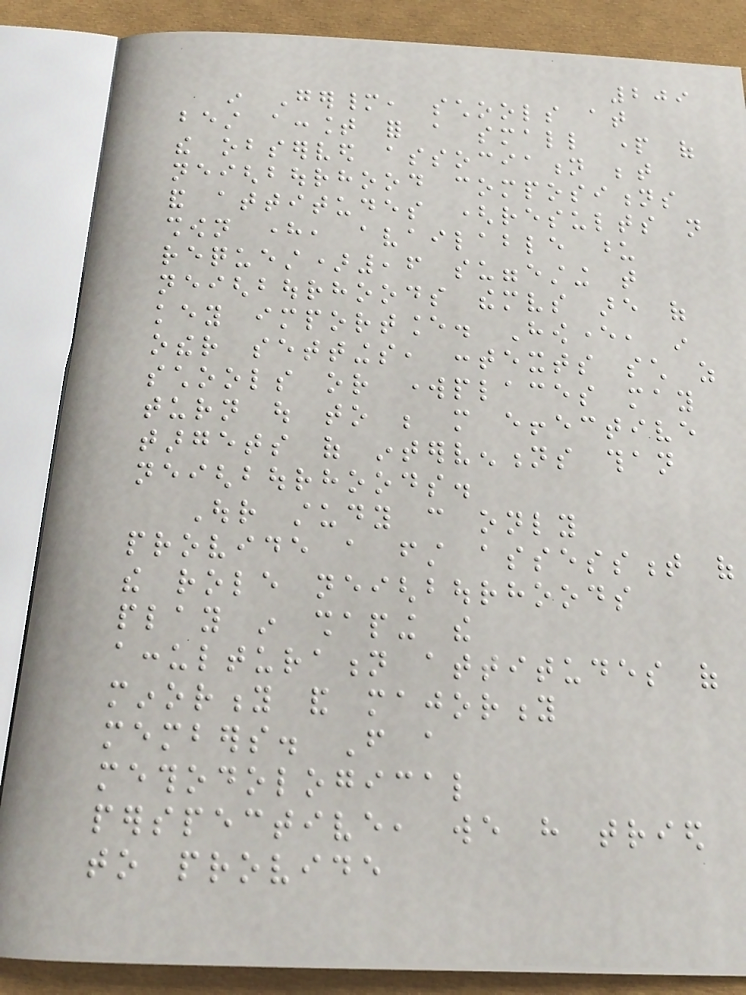209
in Germany, schools at
best account for a small part of
the observed association between
neighbourhood compositions
and attitudes (results not
shown here, available upon
request),6 suggesting that
neighbourhoods themselves are of
key importance. However, in
other settings, contexts such as
schools or workplaces may
turn out to be more effective
targets of interventions than
neighbourhoods.
Our study can only
provide a first assessment of
the role neighbourhoods
play in shaping the
acculturation attitudes of
minority and majority
members. From a
methodological
perspective, we have tried
to provide
